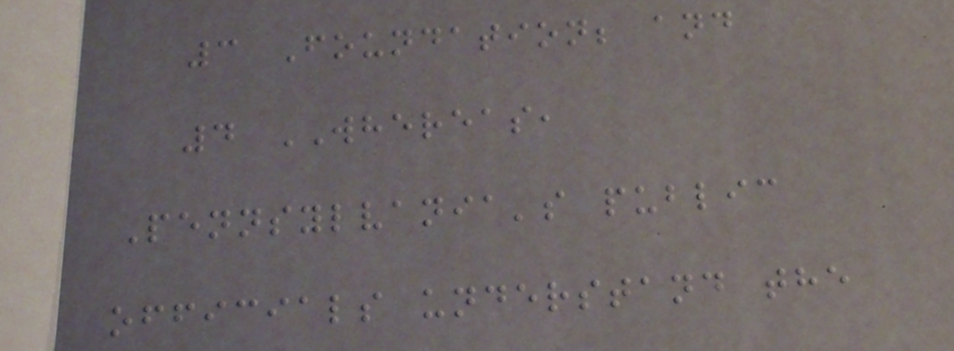3 Foundation; and
4 WHEREAS,
Pennsylvania's public
officials understand the
